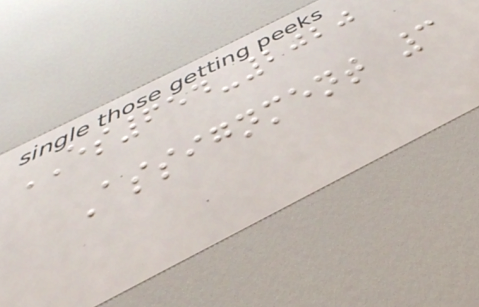ES654-2020
Assignment 3
